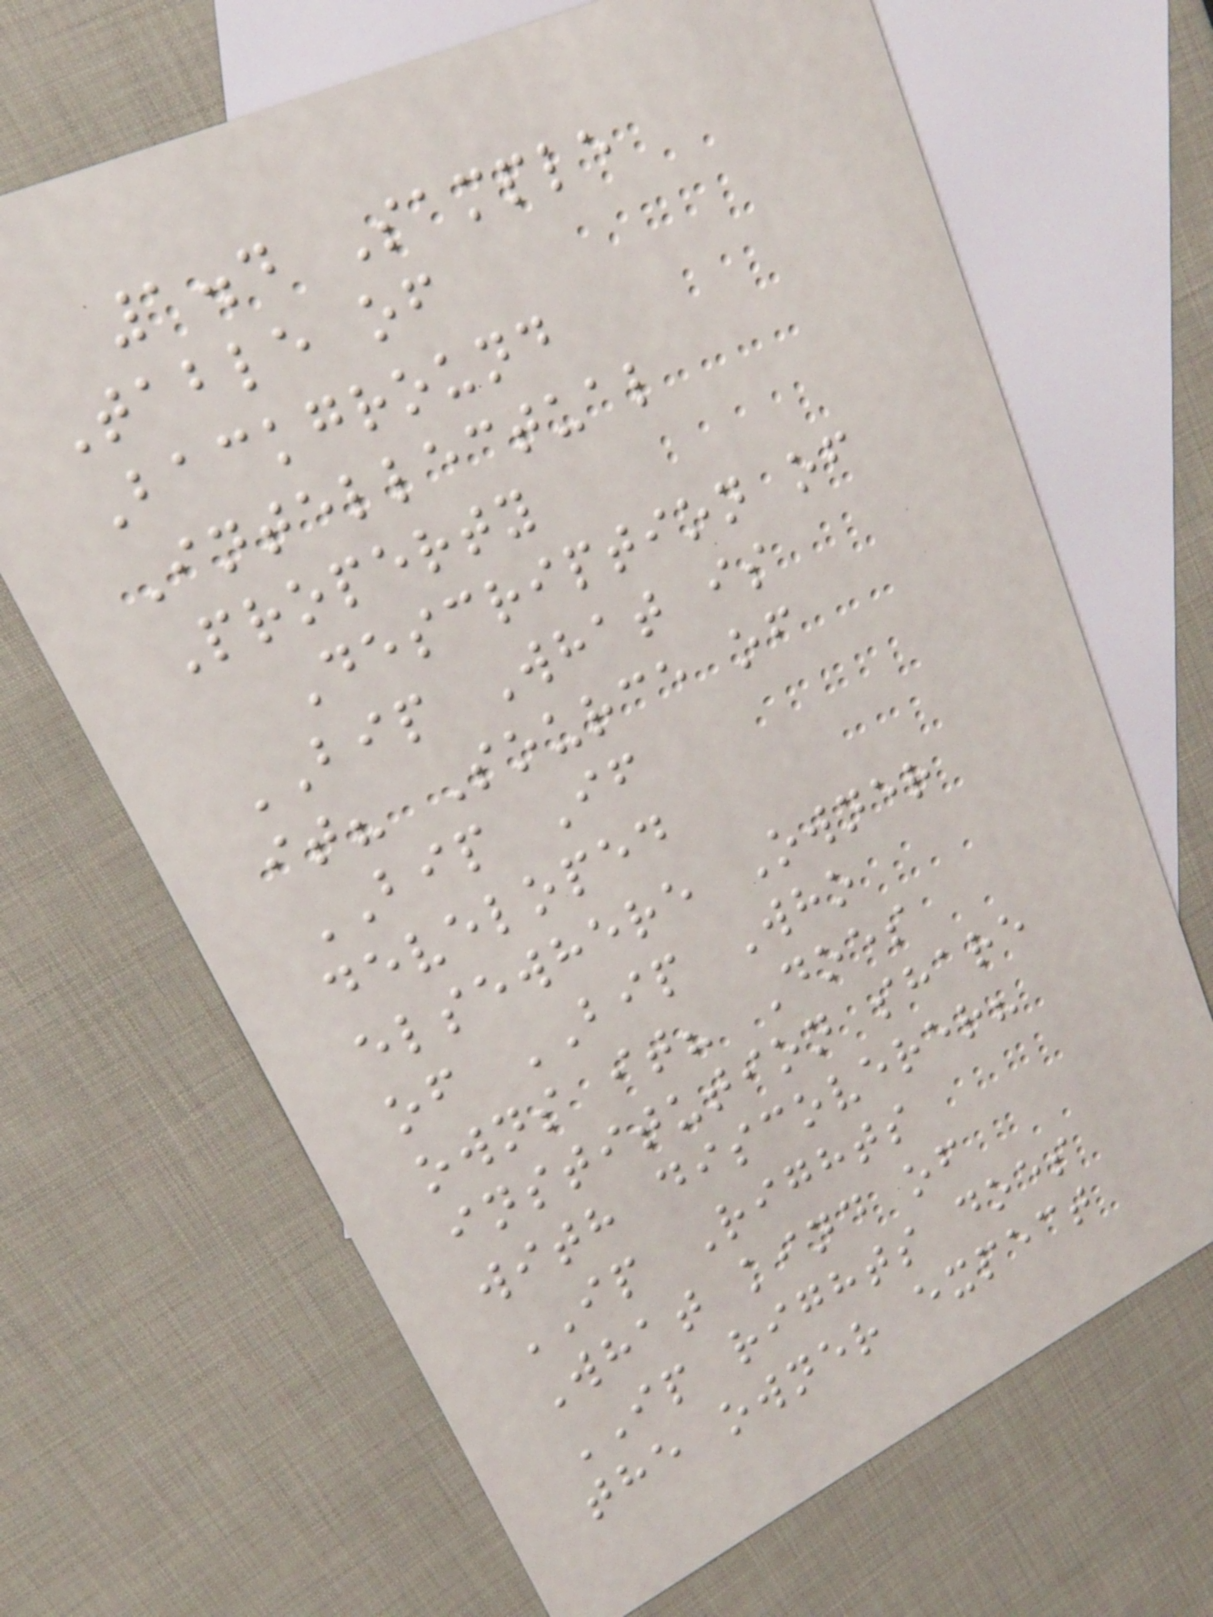1.4 Sample
Table of
Background
Intellectual
Property
Description of
BIP What is
it? Source of
BIP If
developed
elsewhere Owner
of BIP Who
owns it? Does
institution share
with discoverer?
IP Rights
What kind of
IP rights does
the owner expect
